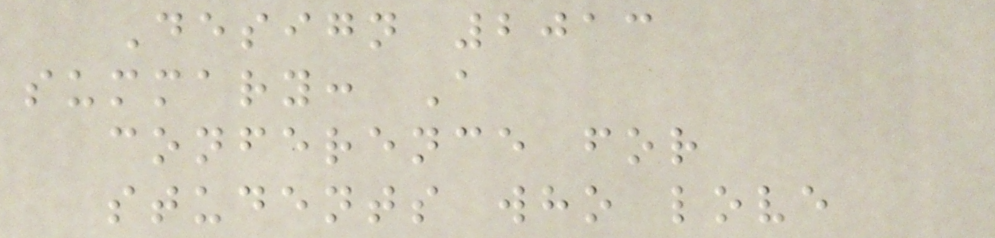Design 2013
summary: A
conference for
students who love
